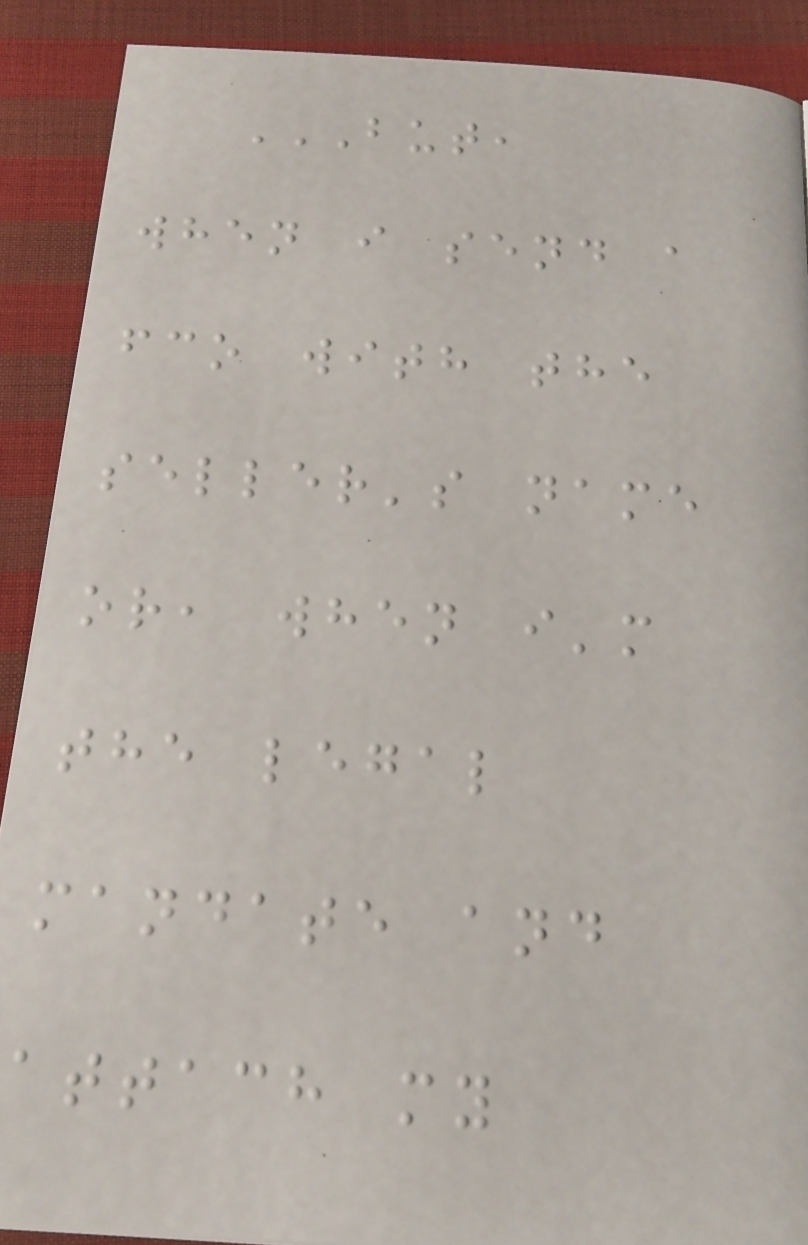BUT,
WHEN I SEND A
FCO WITH THE
SELLER'S NAME
OR, WHEN I'M
THE LEGAL
MANDATE AND
ATTACH MY
